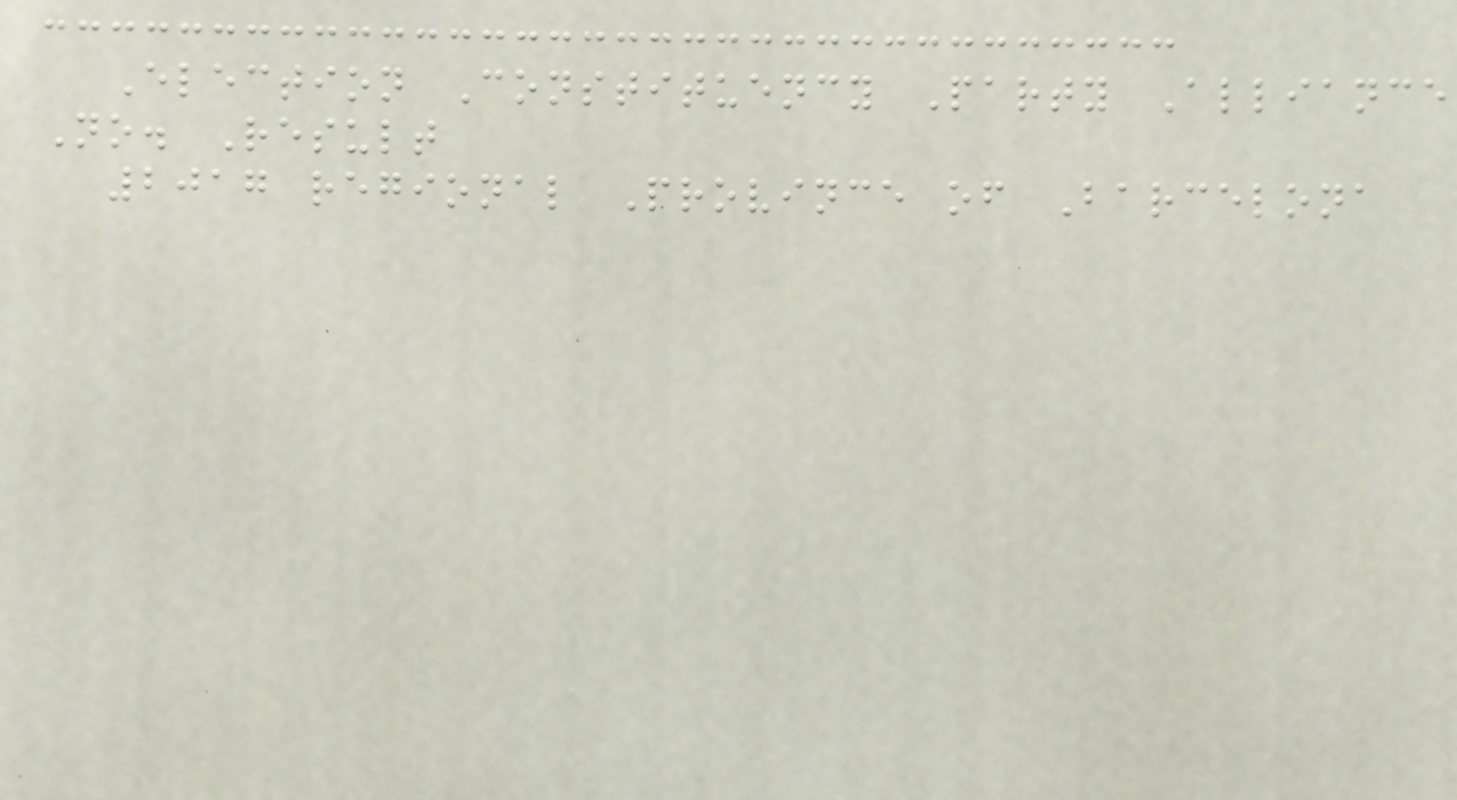Election Constituency Party Alliance
No. Result
2017 regional Province of Barcelona
